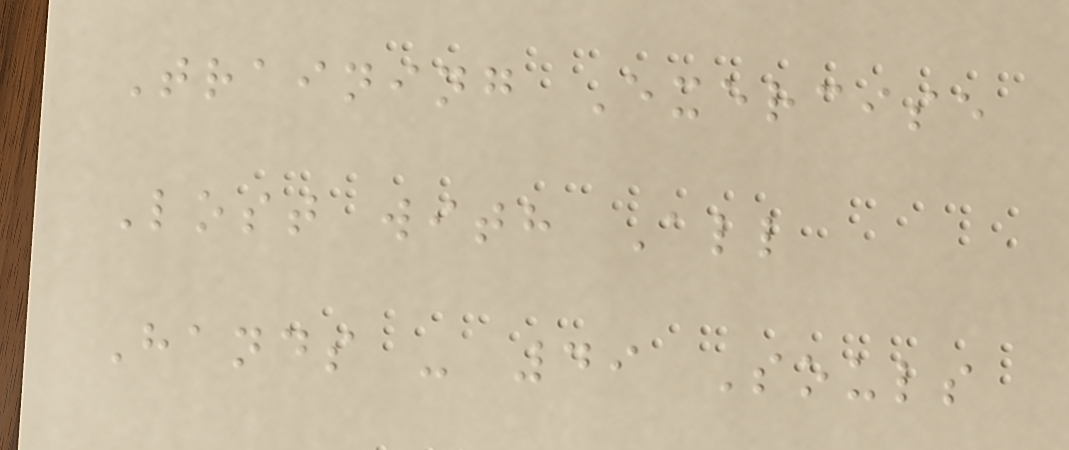Training Exercise
Lost with All
Hands - 49 Souls
